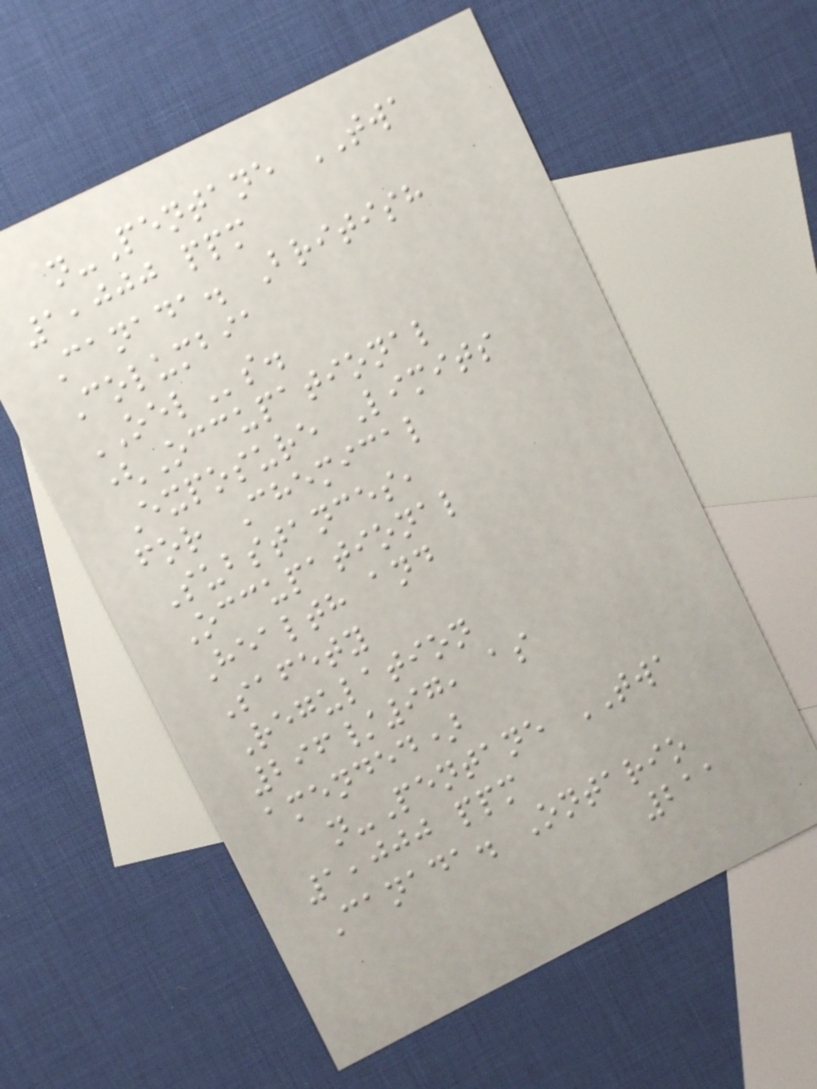n-Pentane TWA
1,000 ppm
Canada. British
Columbia
OELs.
(Occupational
Exposure Limits
for Chemical
Substances,
Occupational
Health and
Safety
Regulation
296/97, as
amended)
n-Pentane TWA
1,000 ppm
Canada. Ontario
211
